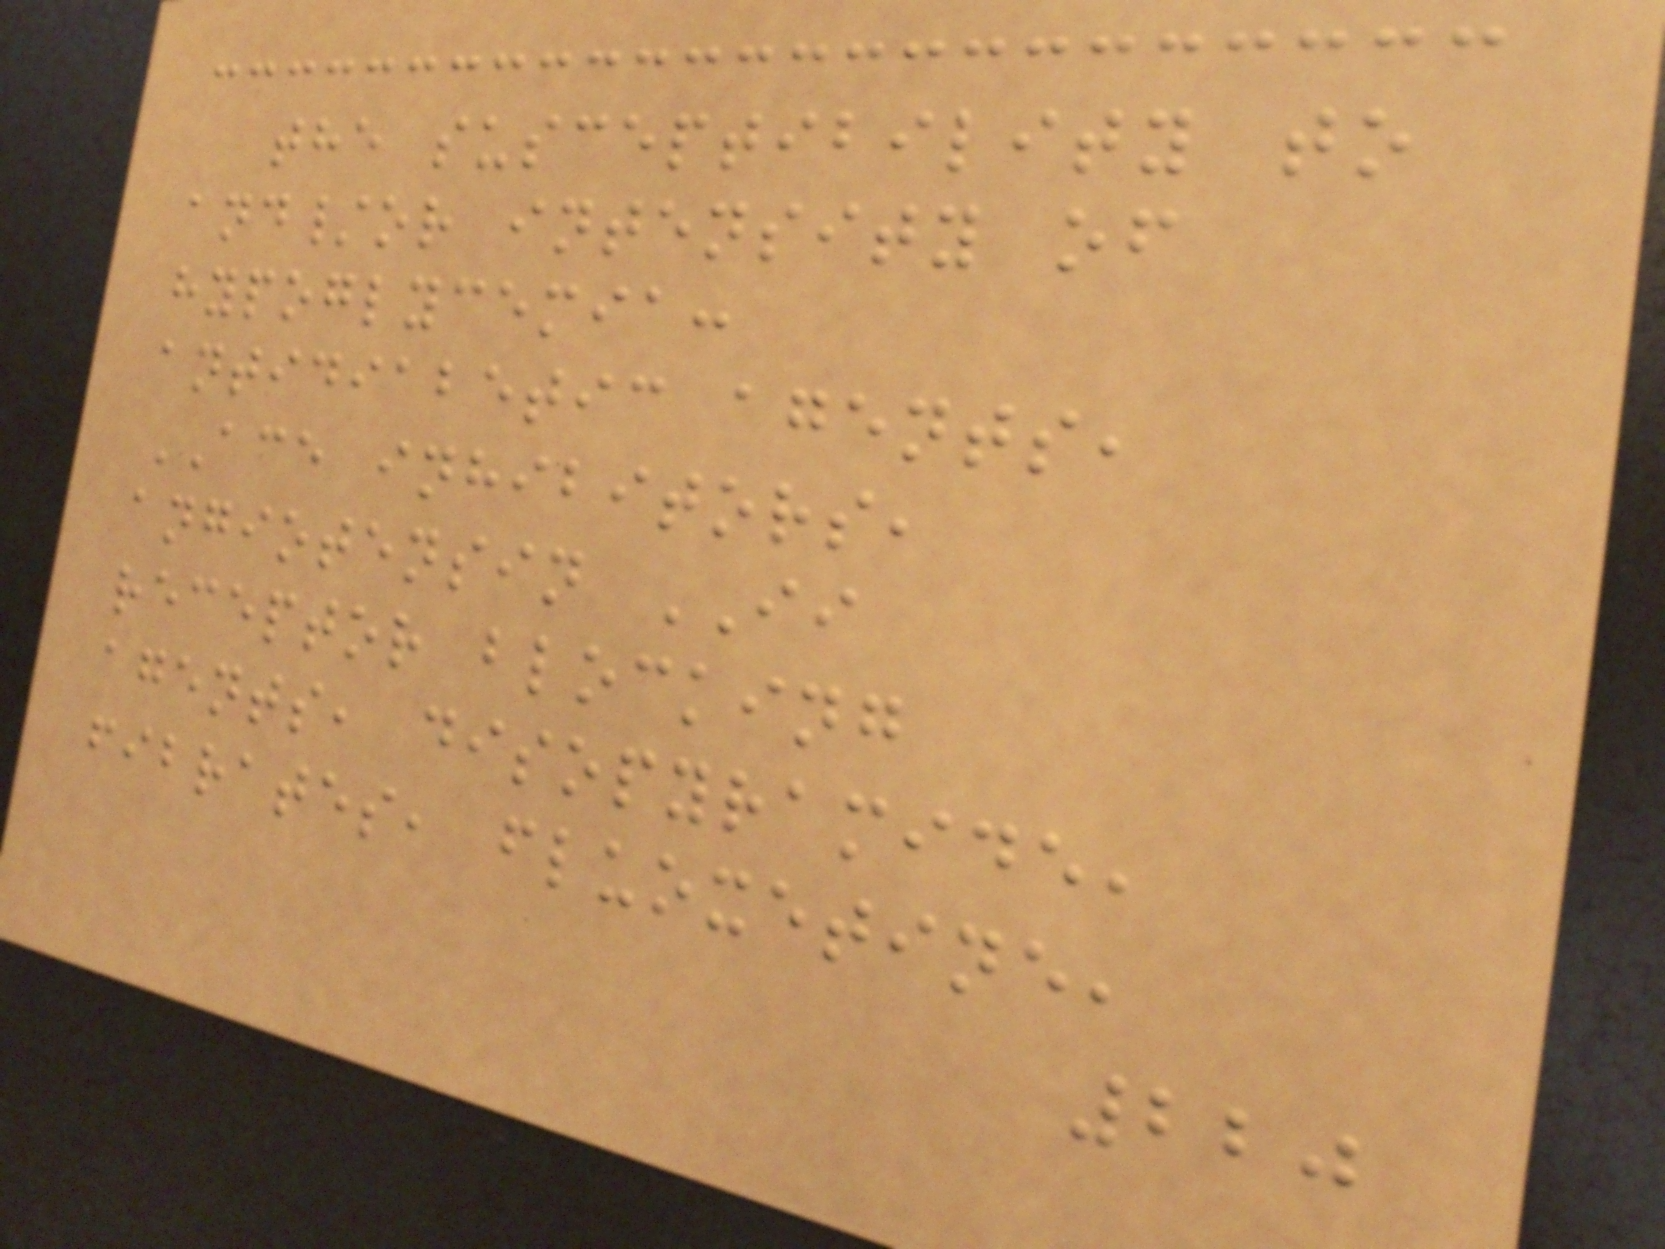the susceptibility to
and/or intensity of
hypoglycemia:
antidiabetic agents,
ACE inhibitors,
angiotensin II
receptor blocking
agents, disopyramide,
fibrates, fluoxetine,
220
